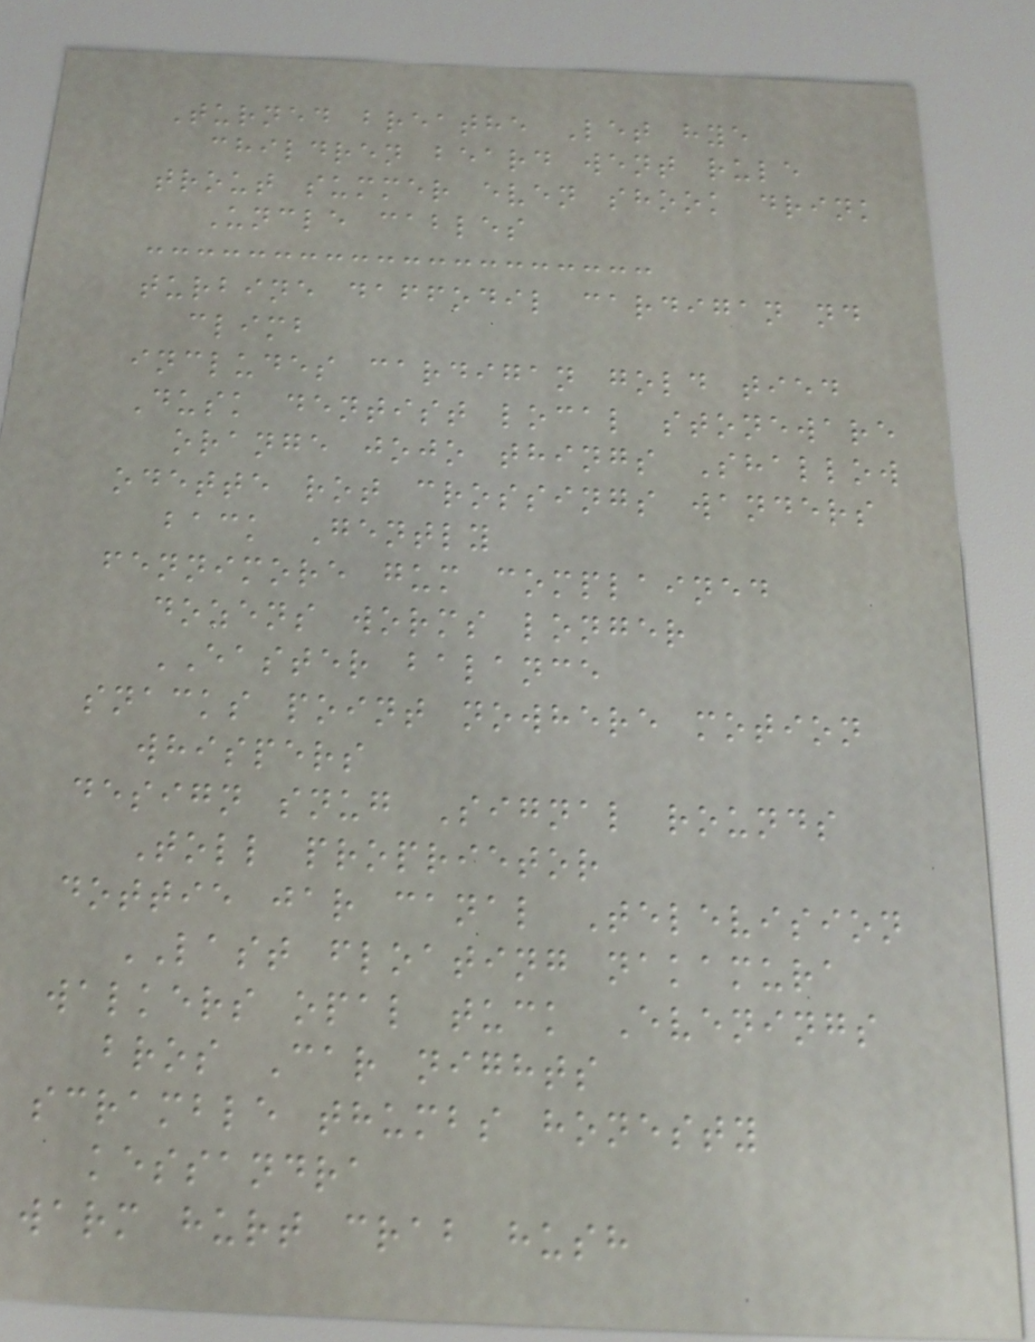Turned breathe Let hye
children beard went rule
trout summer even shook drink
Uncle cables
turbine daffodil cardigan nd
climb
includes cardigan gold tied
Dusk dentist local stoneware
orange jojo things Shallow
odette rot crossings wanders
back Gently
fennimore gum complained
dozens worms longer
EASTER balance
snacks point nowhere motion
whispers
design snug Signal rounds
Toll proprietor
dottie jar canal Television
LAST floating nakamura
walkers opal tuck Evenings
bros Car nights
scramble thumbs honesty
kessandra
warm hurt crab hush
